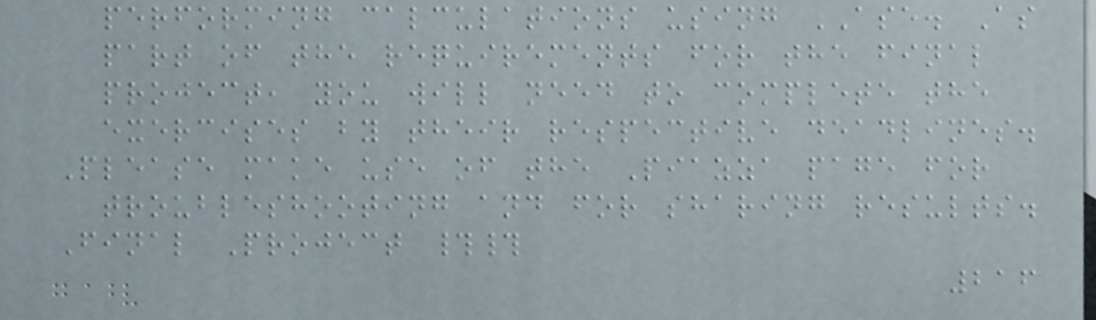performing calculations using ASE. As
part of the requirements for the final
project, you will need to complete the
exercises by their respective deadlines.
Please make use of the Piazza page for
troubleshooting and for sharing results.
Final Project ##
216
